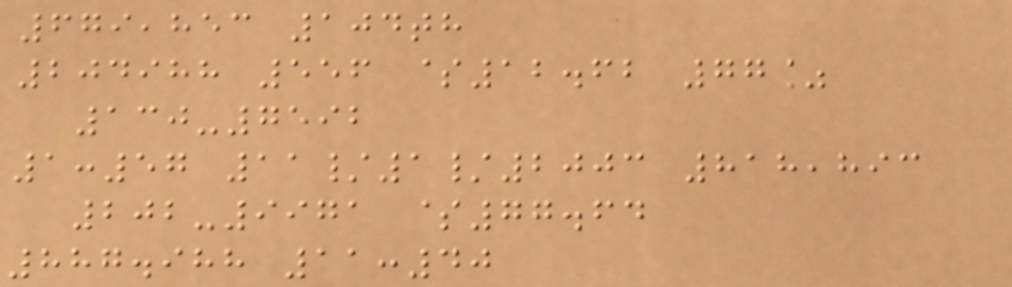679,853 104th
204988 556 $12.62 77%
130-7592
1:57 11/1/2003 818,893
202-9971 $77.64
887.988 11:40
